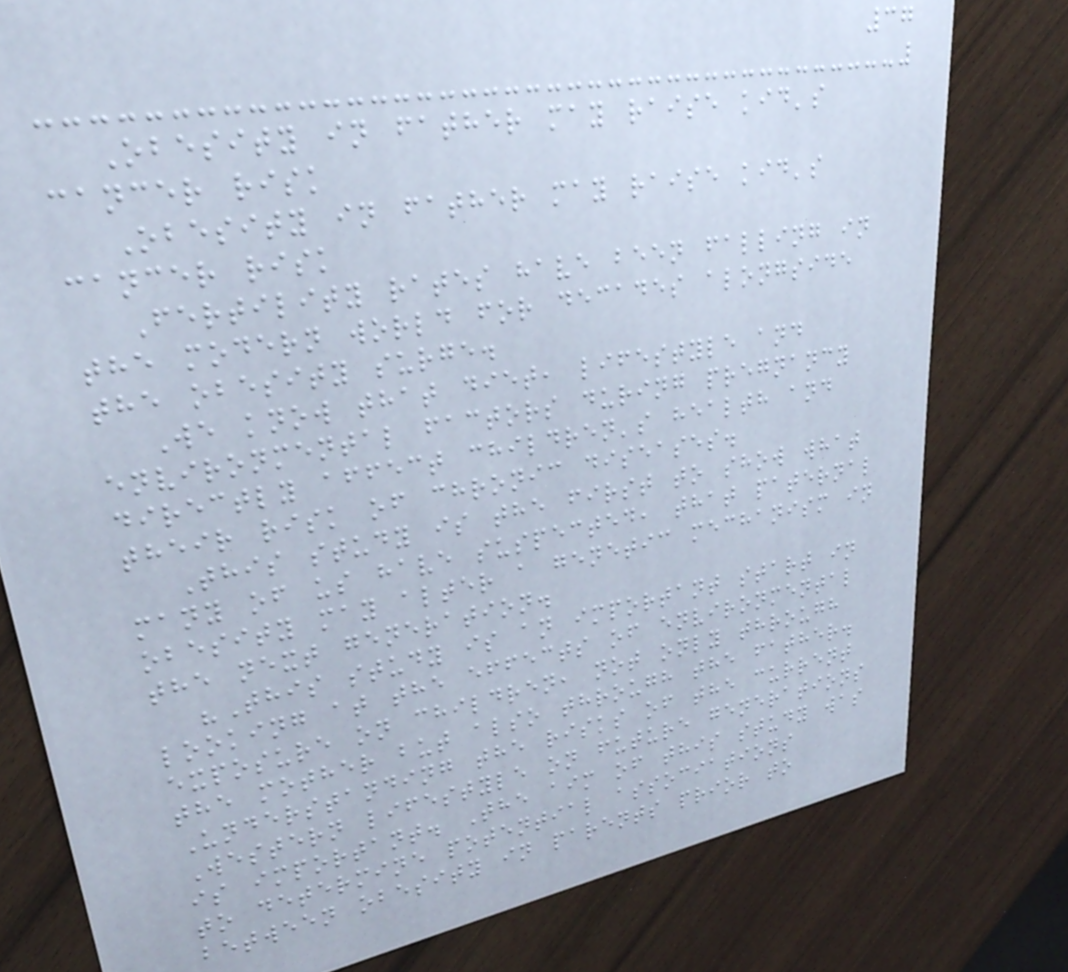37
Obesity in father may raise kid's
cancer risk
Obesity in father may raise kid's
cancer risk
Fertility rates have been falling in
the modern world for decades alongside
the obesity surge.
We know that diet, lifestyle and
environmental factors during pregnancy
directly affect children's health and
their risk of chronic diseases.
This study is the first to show what
many of us have suspected, that paternal
obesity may alter a genetic mechanism in
the next generation.
"This study is an important start in
looking at the effects of environmental
exposure on children, not only through
the mother but also through the father.
Understanding the risks of the current
Western lifestyle on future generations
is important. The aim of this study was
to determine potential associations
between obesity in parents prior to
